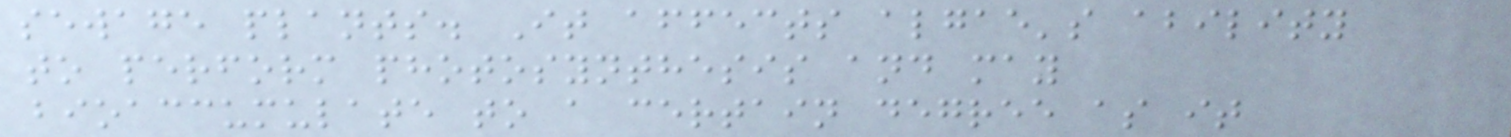sewage plants. It affects algae's ability
to perform photosynthesis and may
bioaccumulate to a certain degree as it
